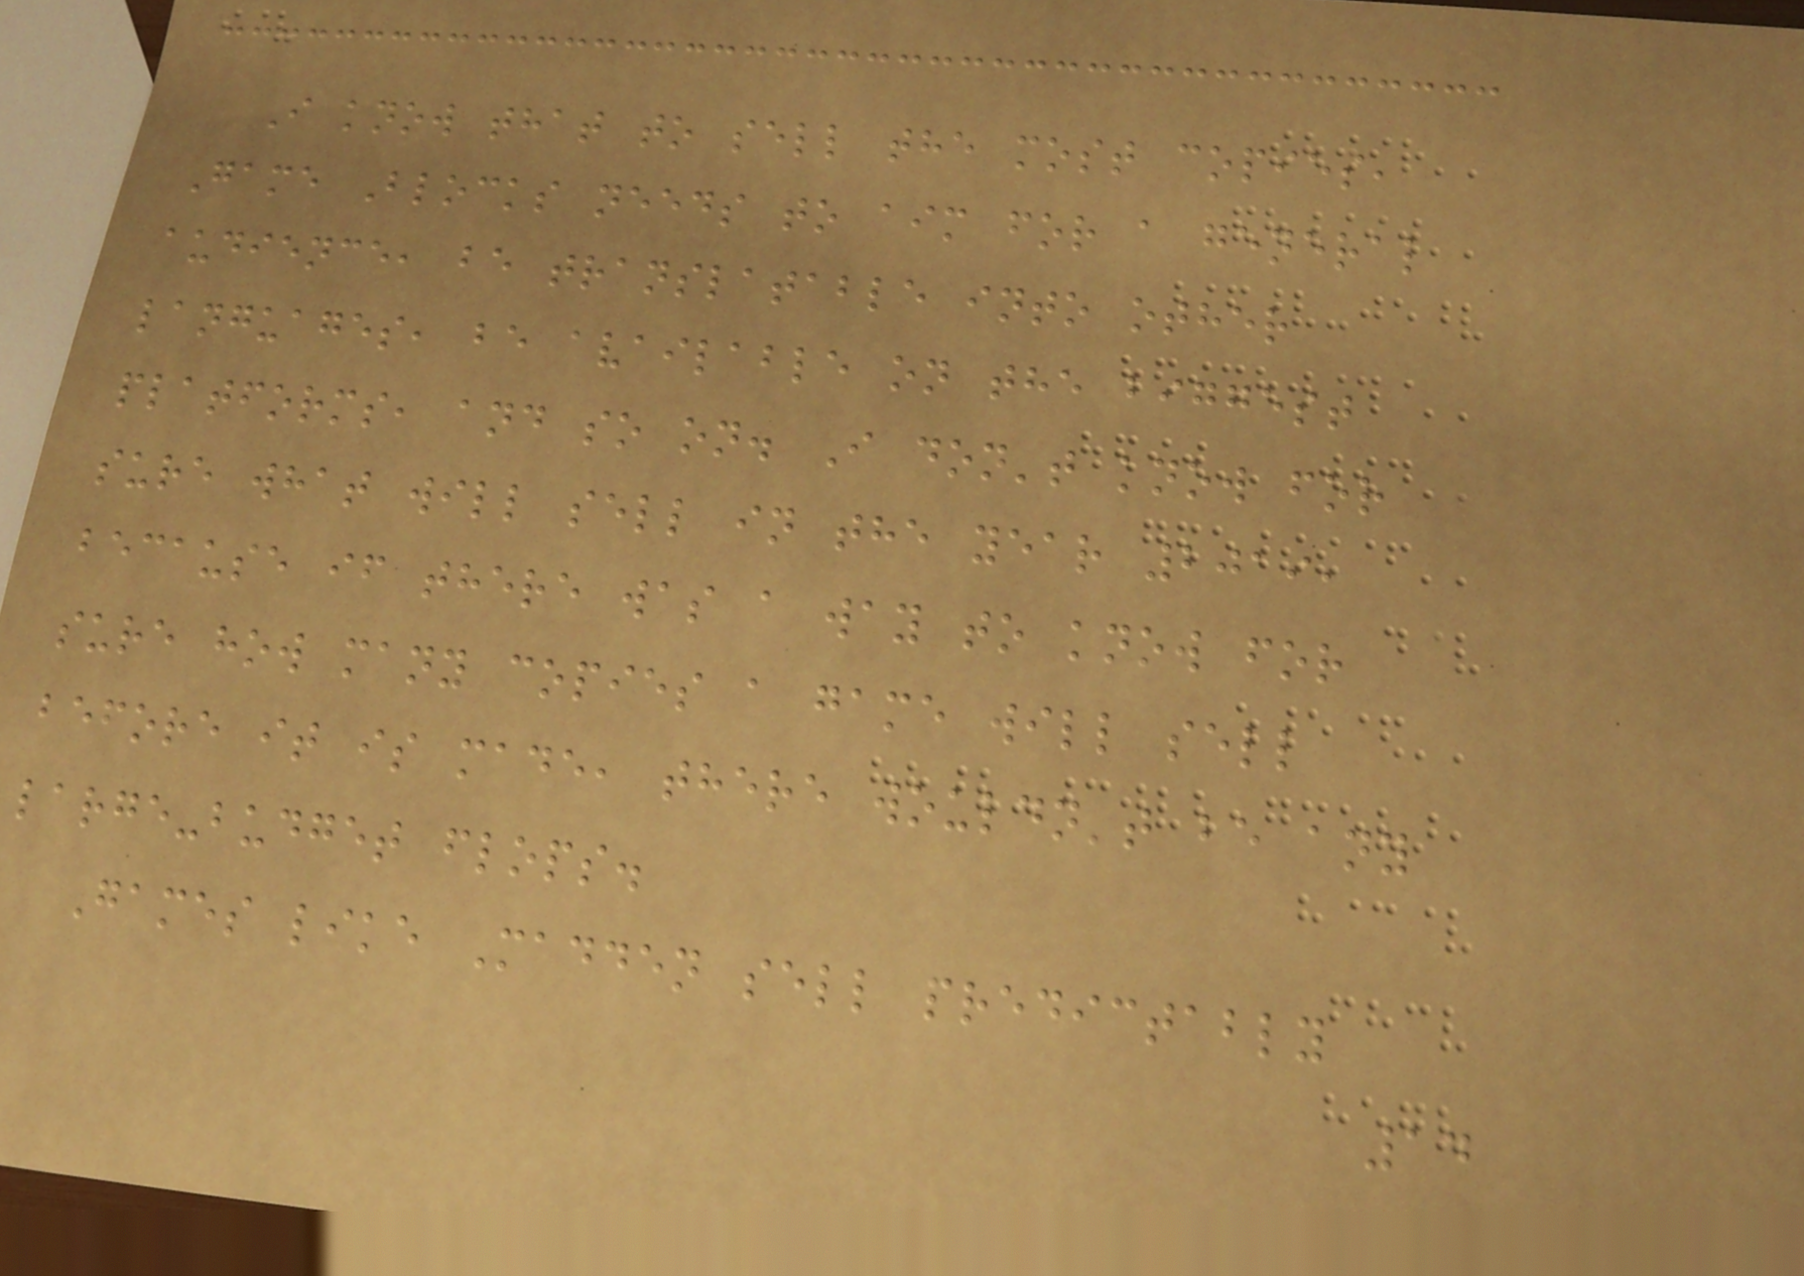I know that to sell the most copies,
Game Blocks needs to aim for a general
audience, be translatable into other
languages, be available on the biggest
platforms, and so on. I don't know for
sure what will sell in the year 2019,
because if there was a way to know for
sure how many copies a game will sell
before it is made, there wouldn't be any
large-budget flops.
Games like Madden sell predictably
14
